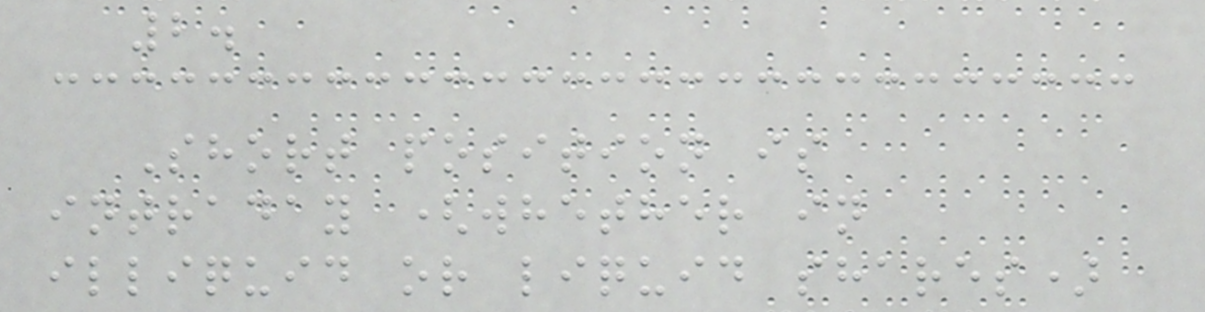2.
Short position is
intraday (whether in
illiquid or liquid shares)
